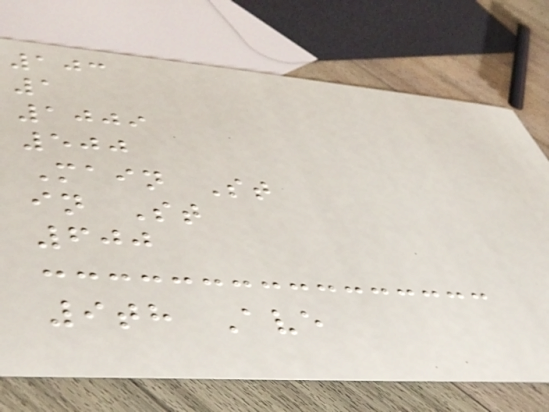103
1
1009
500
Main St
in St
600
9th Ave
